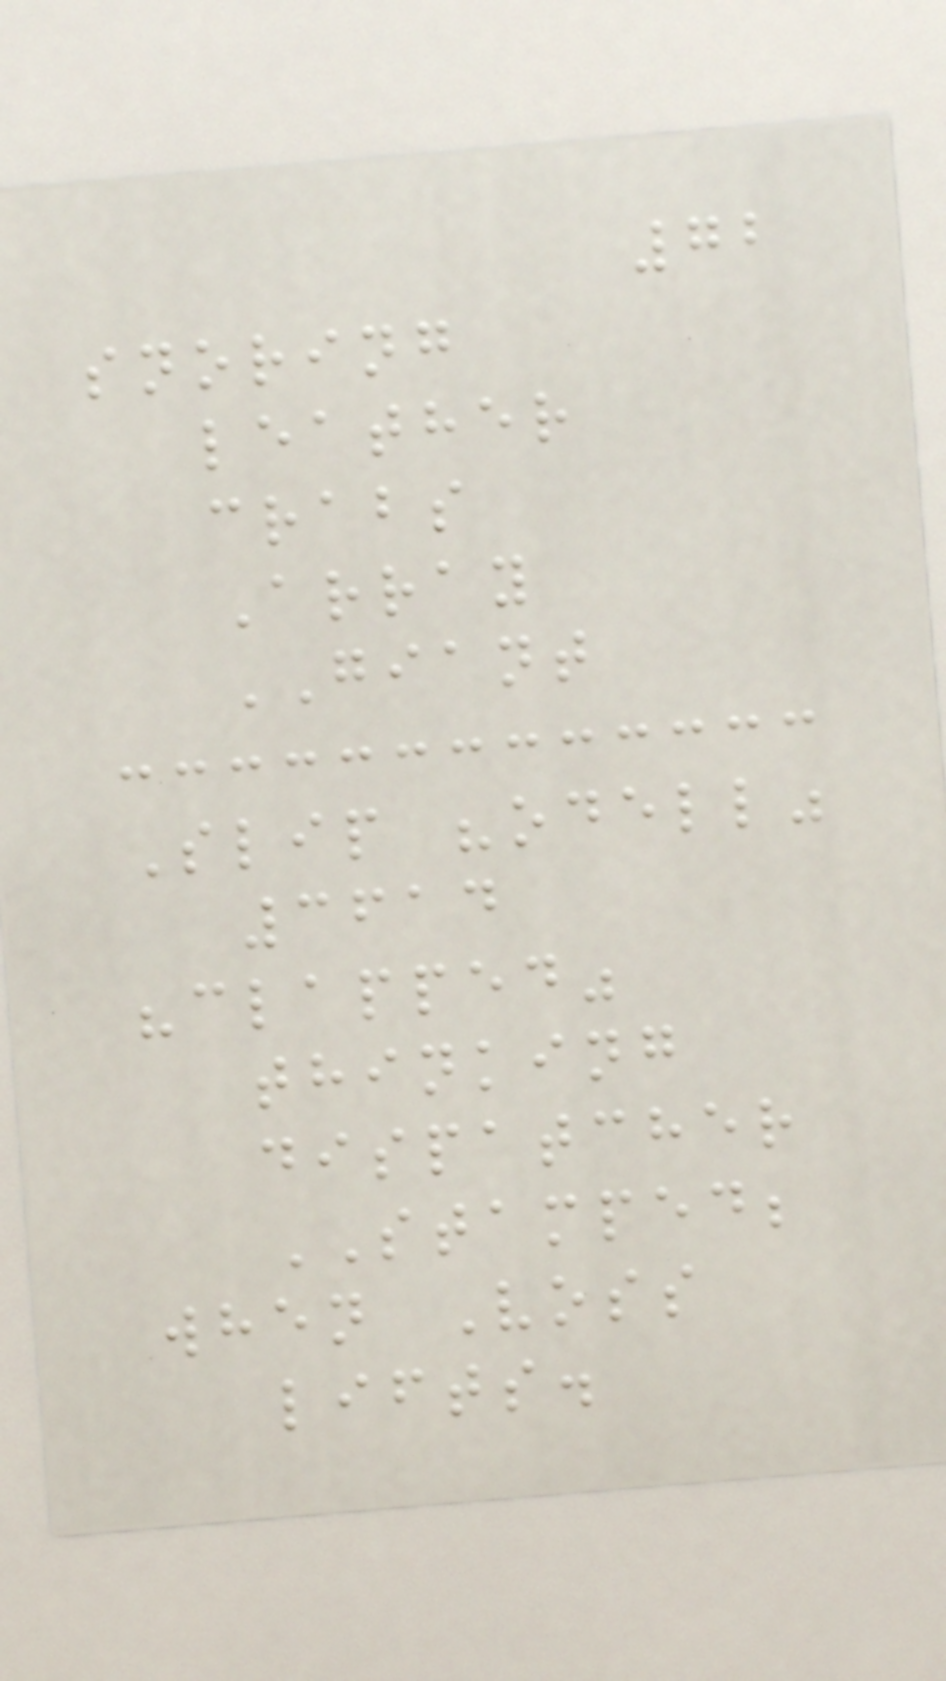72
snoring
leather
crabs
Array
GIANT
Slip "odell"
3614
"clapped"
thinking
dispatcher
STAMPED;
when Voss
lifts.
